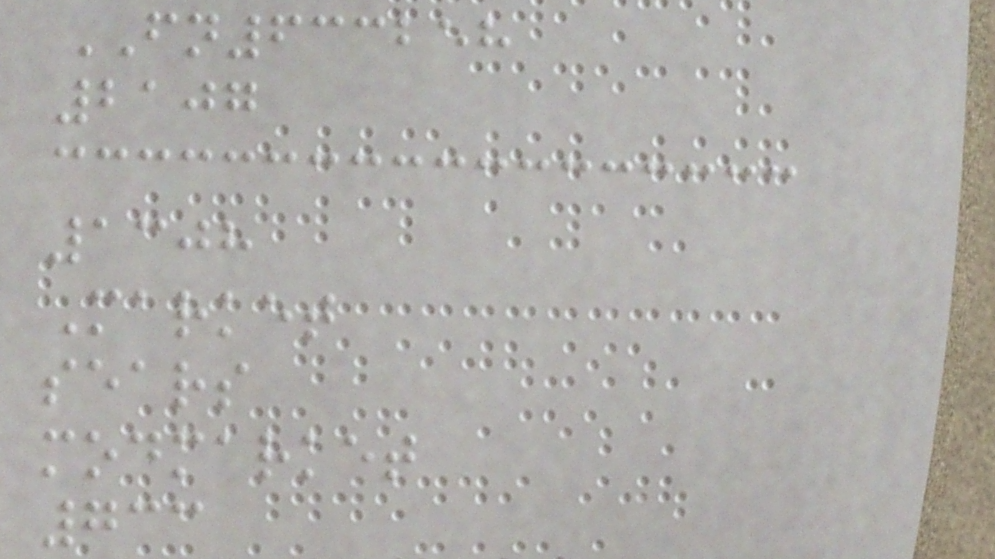FN633258
2107
1308
Market
sears
modmarket
733
